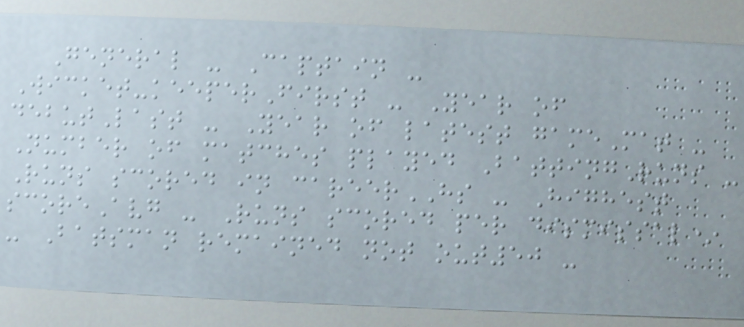General - Captain -
Wicket-keeperFirst - Year of
debutLast - Year of latest gameMat -
Number of matches played BattingRuns -
Runs scored in careerHS - Highest
scoreAvg - Runs scored per dismissal*
- Batsman remained not out50 -
